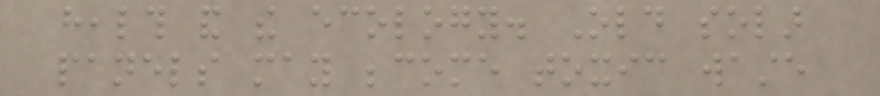health and the ecology. Old solar
panels may become toxic waste
